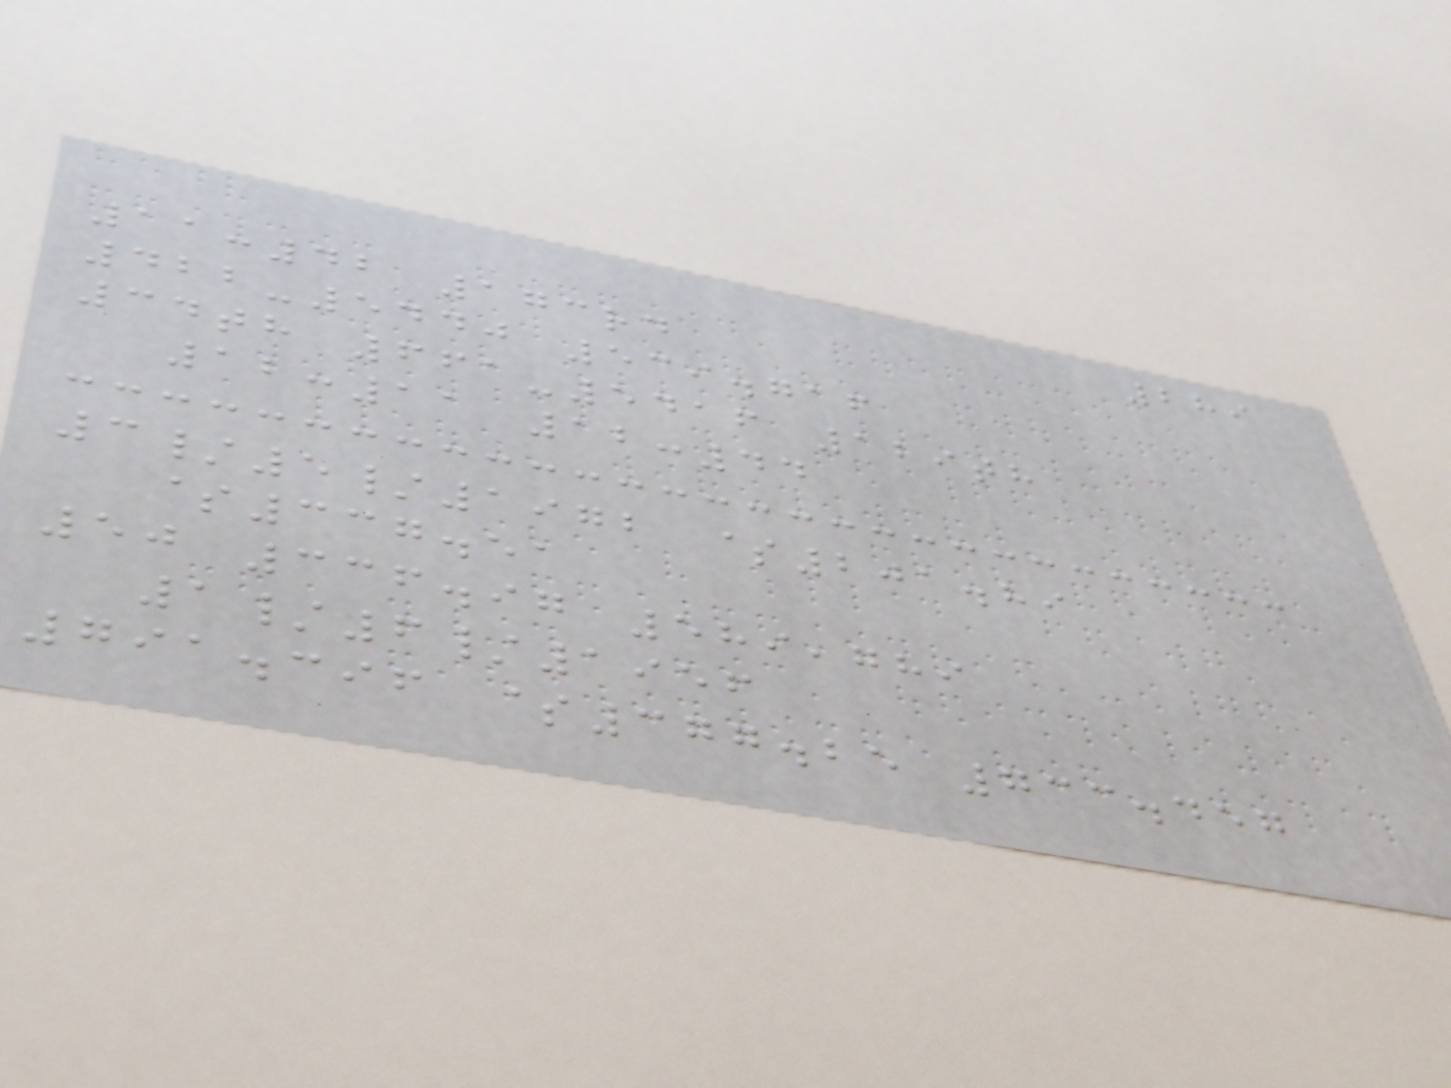289
11:42 173rd
422-5440 539.716
34th 661-5416 129th
12:11 12:44
3/5/1972 $201.89
$337.51
50 336.97 589,789
1/6/1956
791.396 $377.25 733.457
